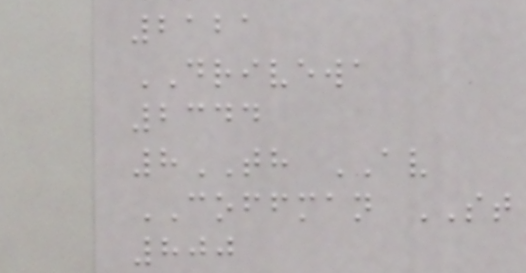2121
DRIVEWA
2344
8TH AV
COFFMAN ST
800
